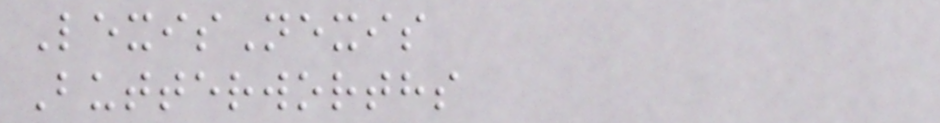LexisNexis
Butterworths
